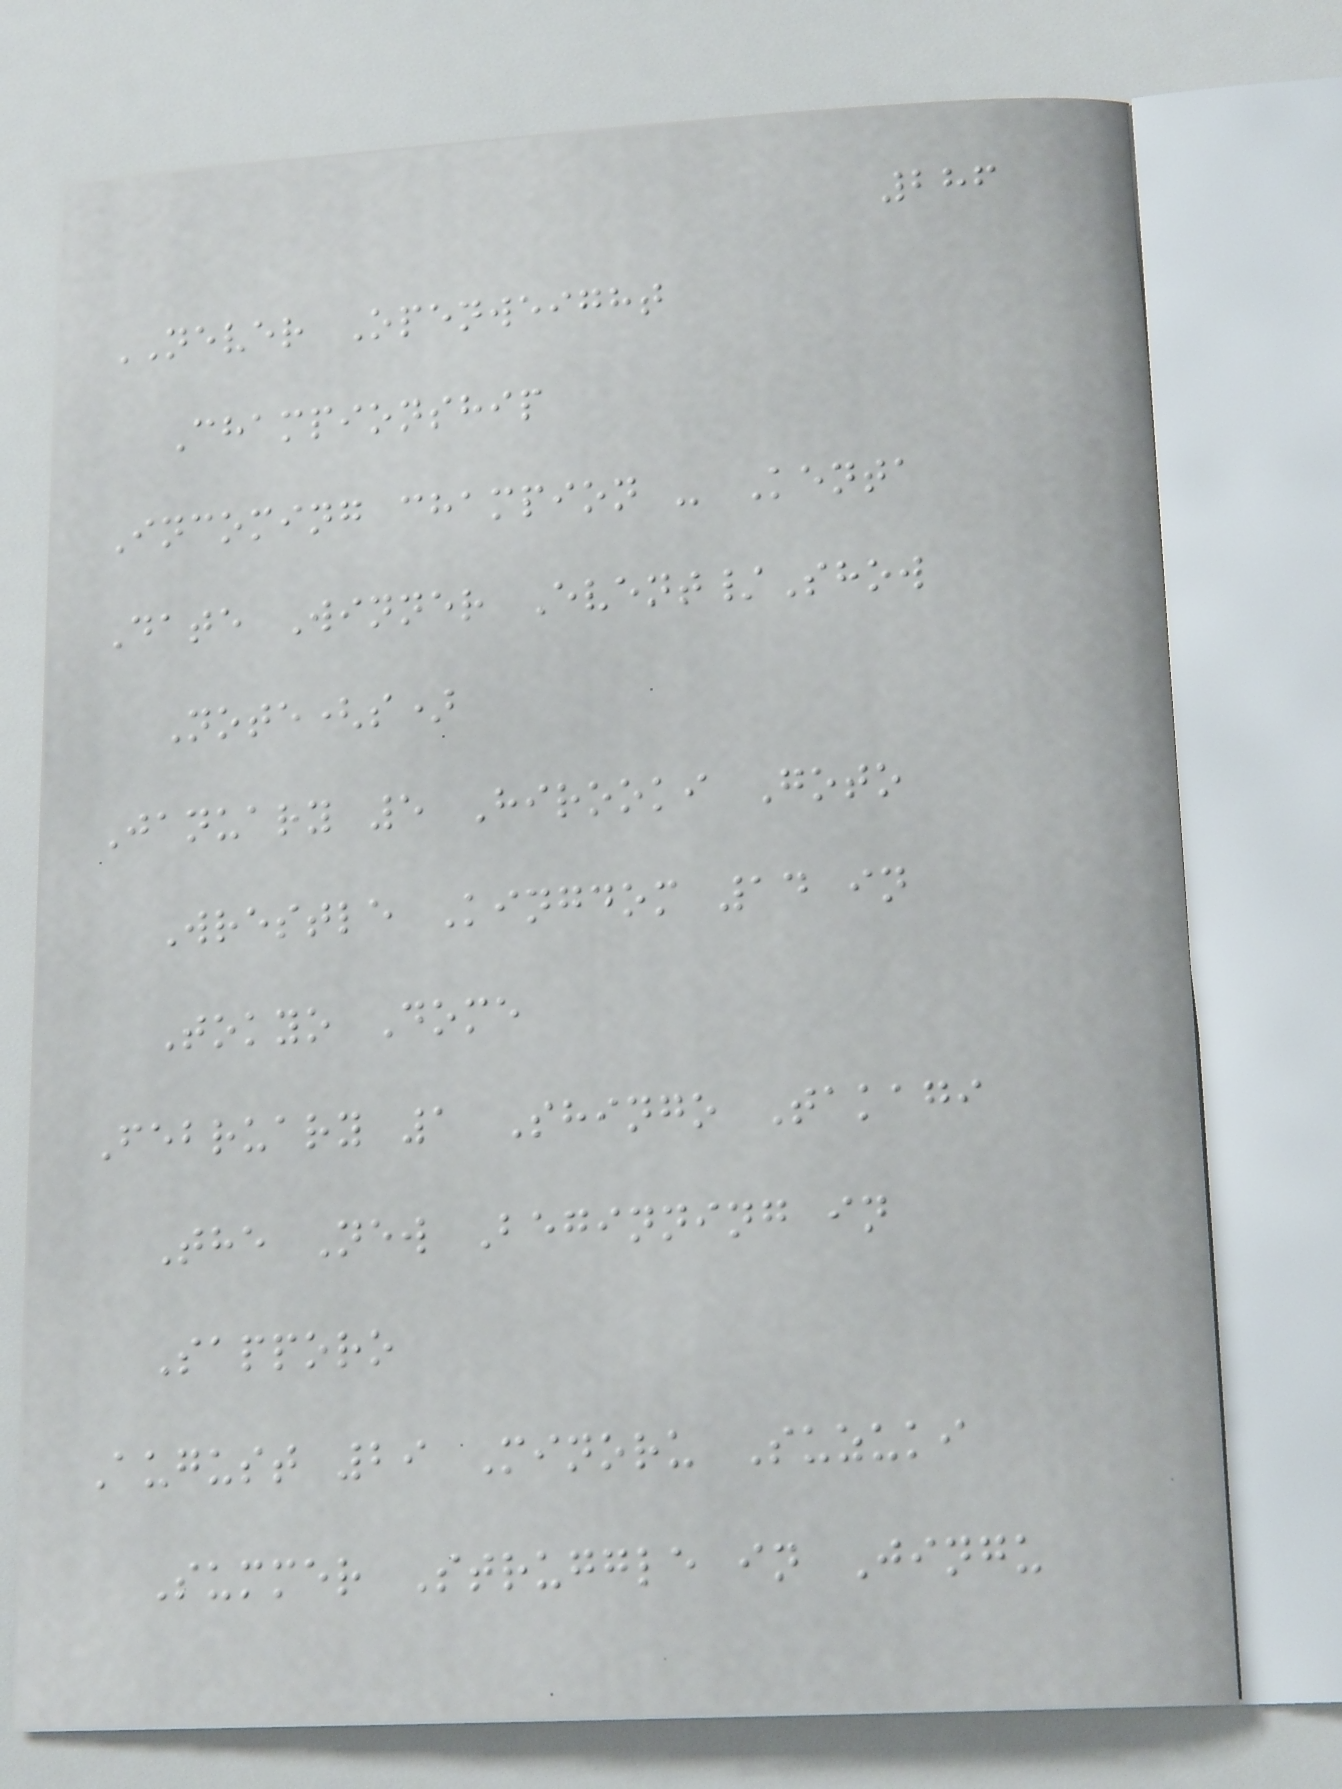286
NEVER Openweight
Championship
Incoming champion - Kenta
Date Winner Event/Show
Note(s)
January 5 Hirooki Goto
Wrestle Kingdom 14 in
Tokyo Dome
February 1 Shingo Takagi
The New Beginning in
Sapporo
August 29 Minoru Suzuki
Summer Struggle in Jingu
